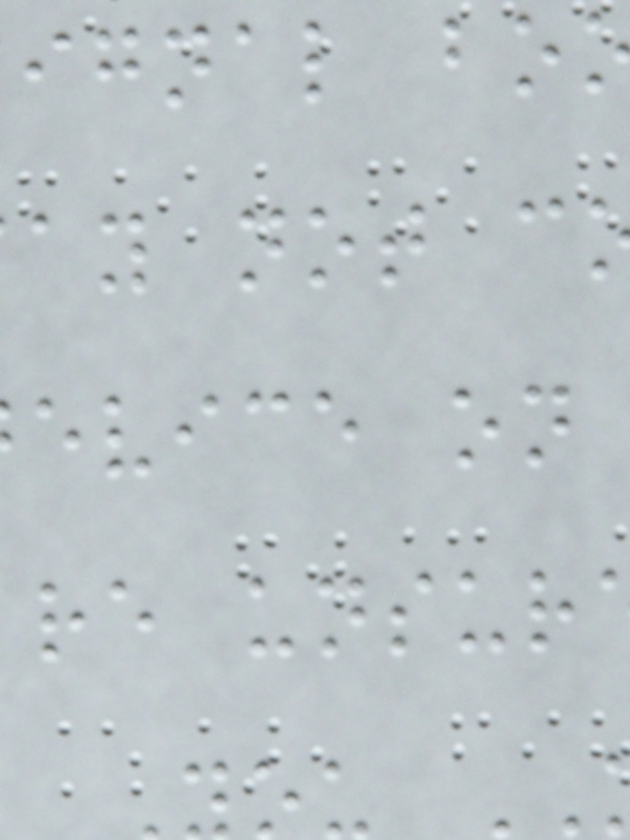ignal bo
evice on
